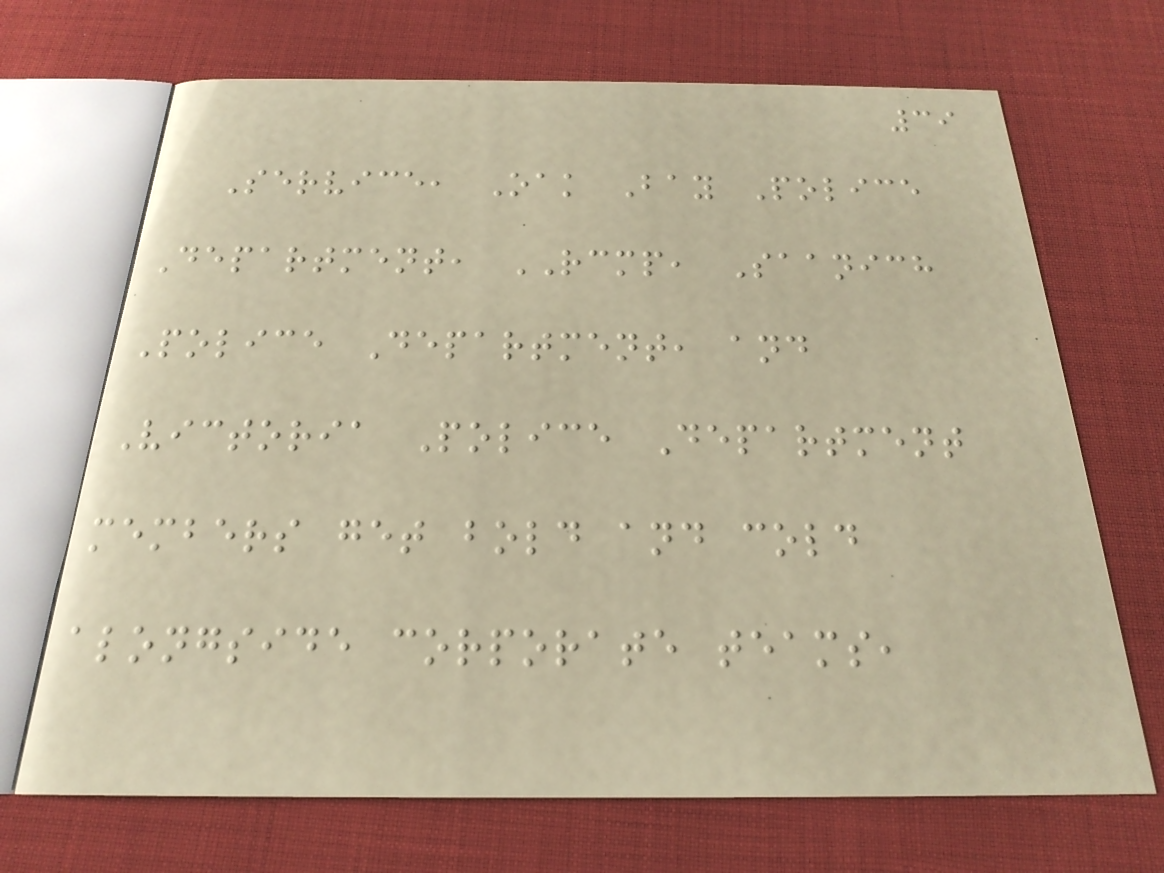39
Service, Oak Bay Police
Department, RCMP, Saanich
Police Department, and
Victoria Police Department
members get bold and cold
alongside corporate teams,
